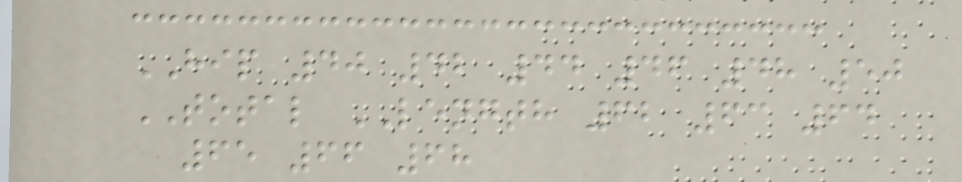HIP 40 42 44 46 48 50
TOTAL LENGTH 62 63 64
65 66 68
